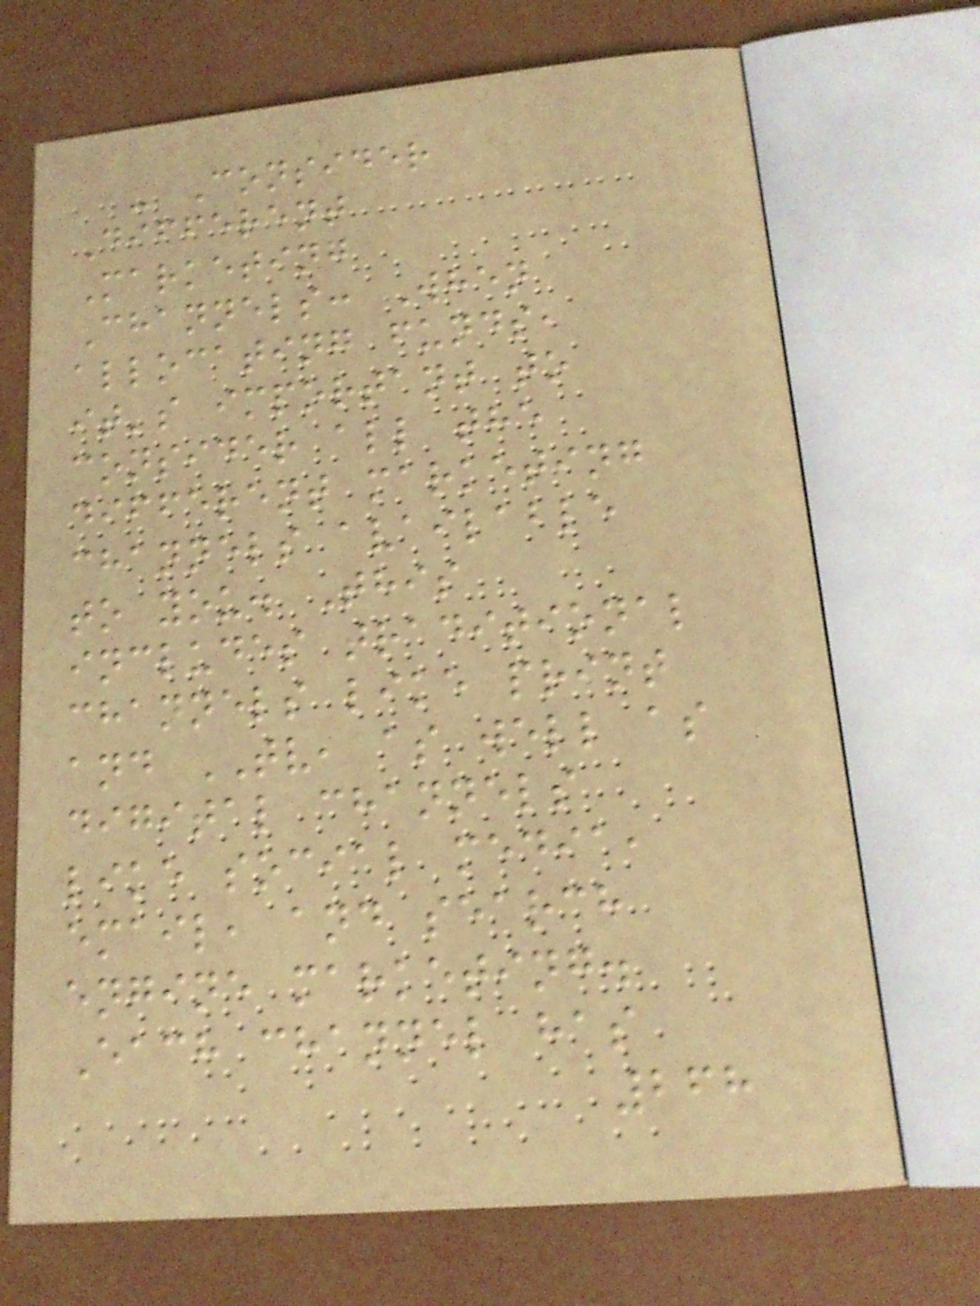- Consider
Different
Marketing
Channels: When
allocating funds,
it's important to
consider all the
different marketing
channels available
to you. This
includes traditional
channels like print
and TV, as well as
digital channels
like social media,
email, and search
engine marketing.
Each channel has
268
